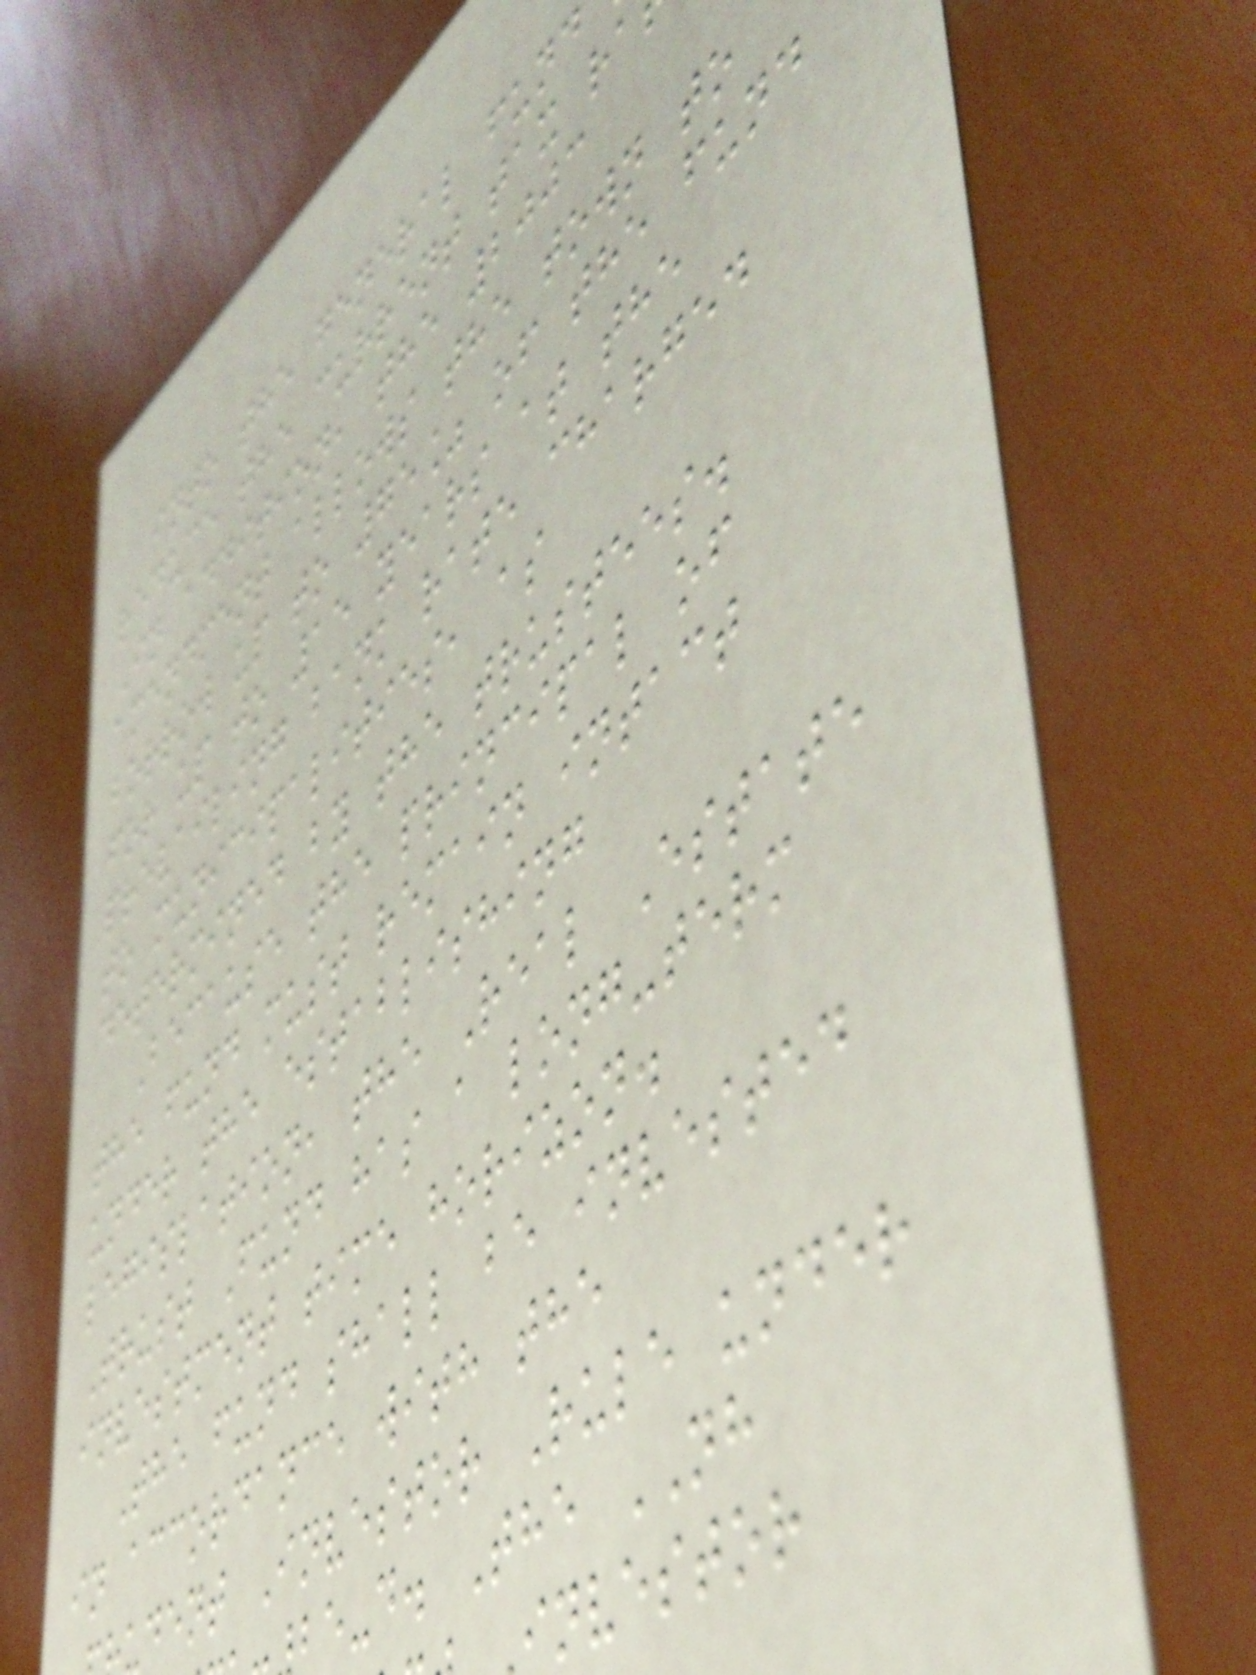into the general fund
reduce the current tax ra
In addition, the 2003
amendment allows the town to
borrow up to 75% of the fund
for up to 15 years at the
prevailing bank rate charged
to municipalities, as
determined by the trustees.
Because the principal of
the fund must remain intact
under the establishing
legislation, the Real Estate
Trust Fund has a long-term
investment time horizon.
The fund shall be invested
in accordance with the
dent Investor Rule under
be-d. The NH
investor
